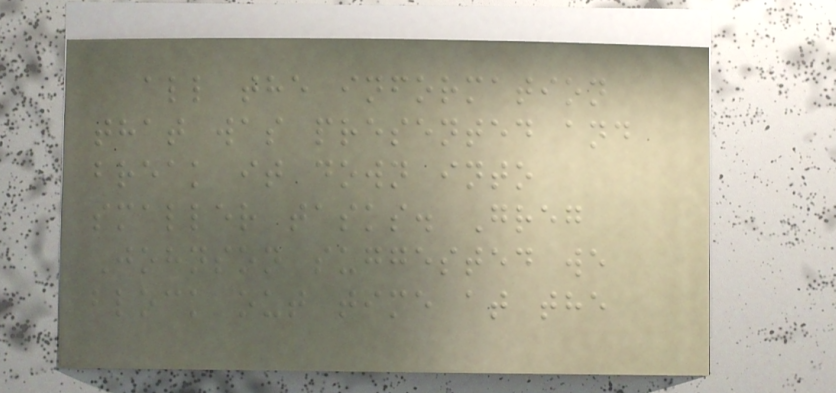all the information
that was presented and
break it down into
smaller tasks. Greg
Johnson suggested we
block out time at the
